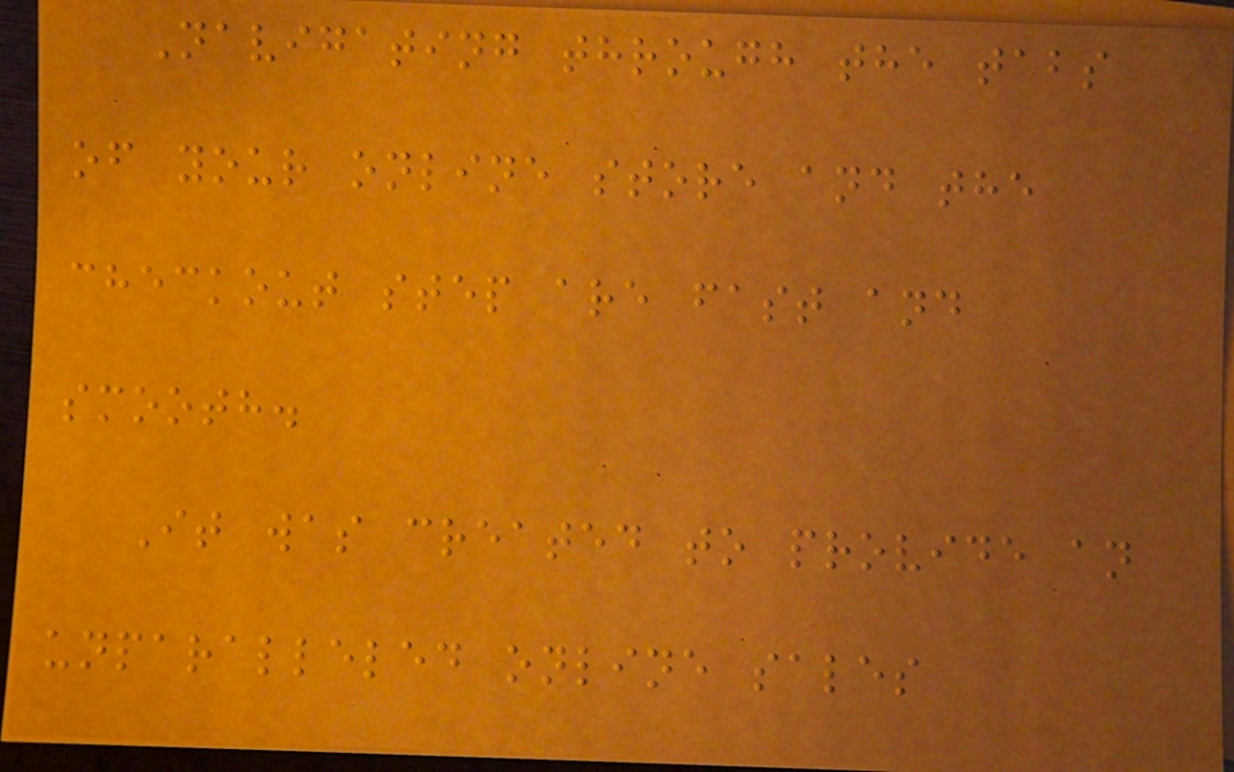Navigating through the tabs
of your online store and the
checkout step are fast and
smooth.
It was created to provide an
unparalleled online sales
